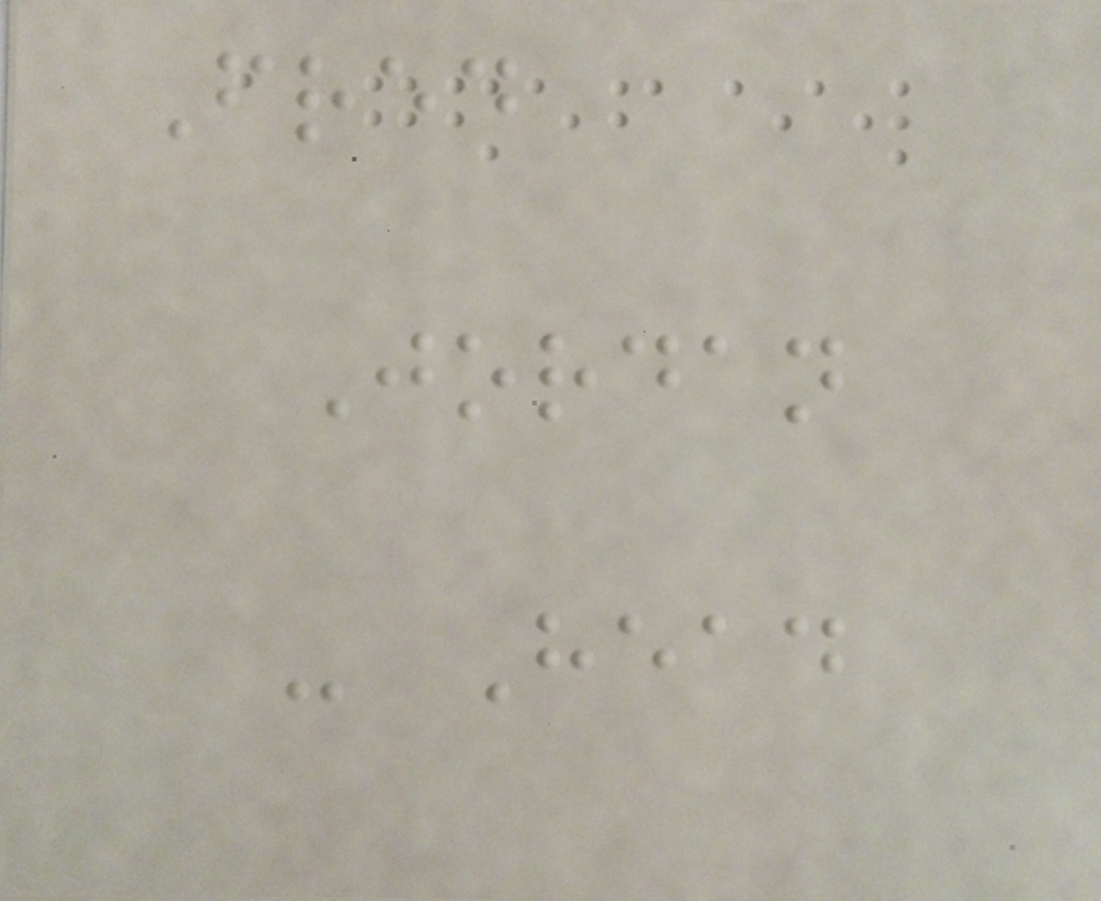Fred
Jordan
- Head
